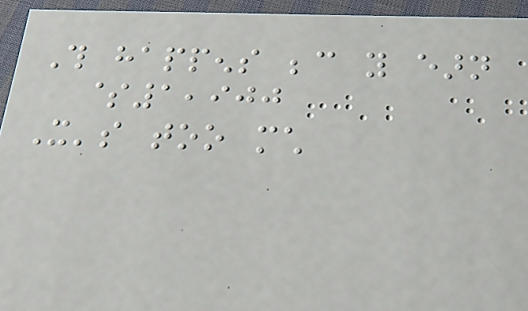This happens because you earn
$1,900
It's too much
